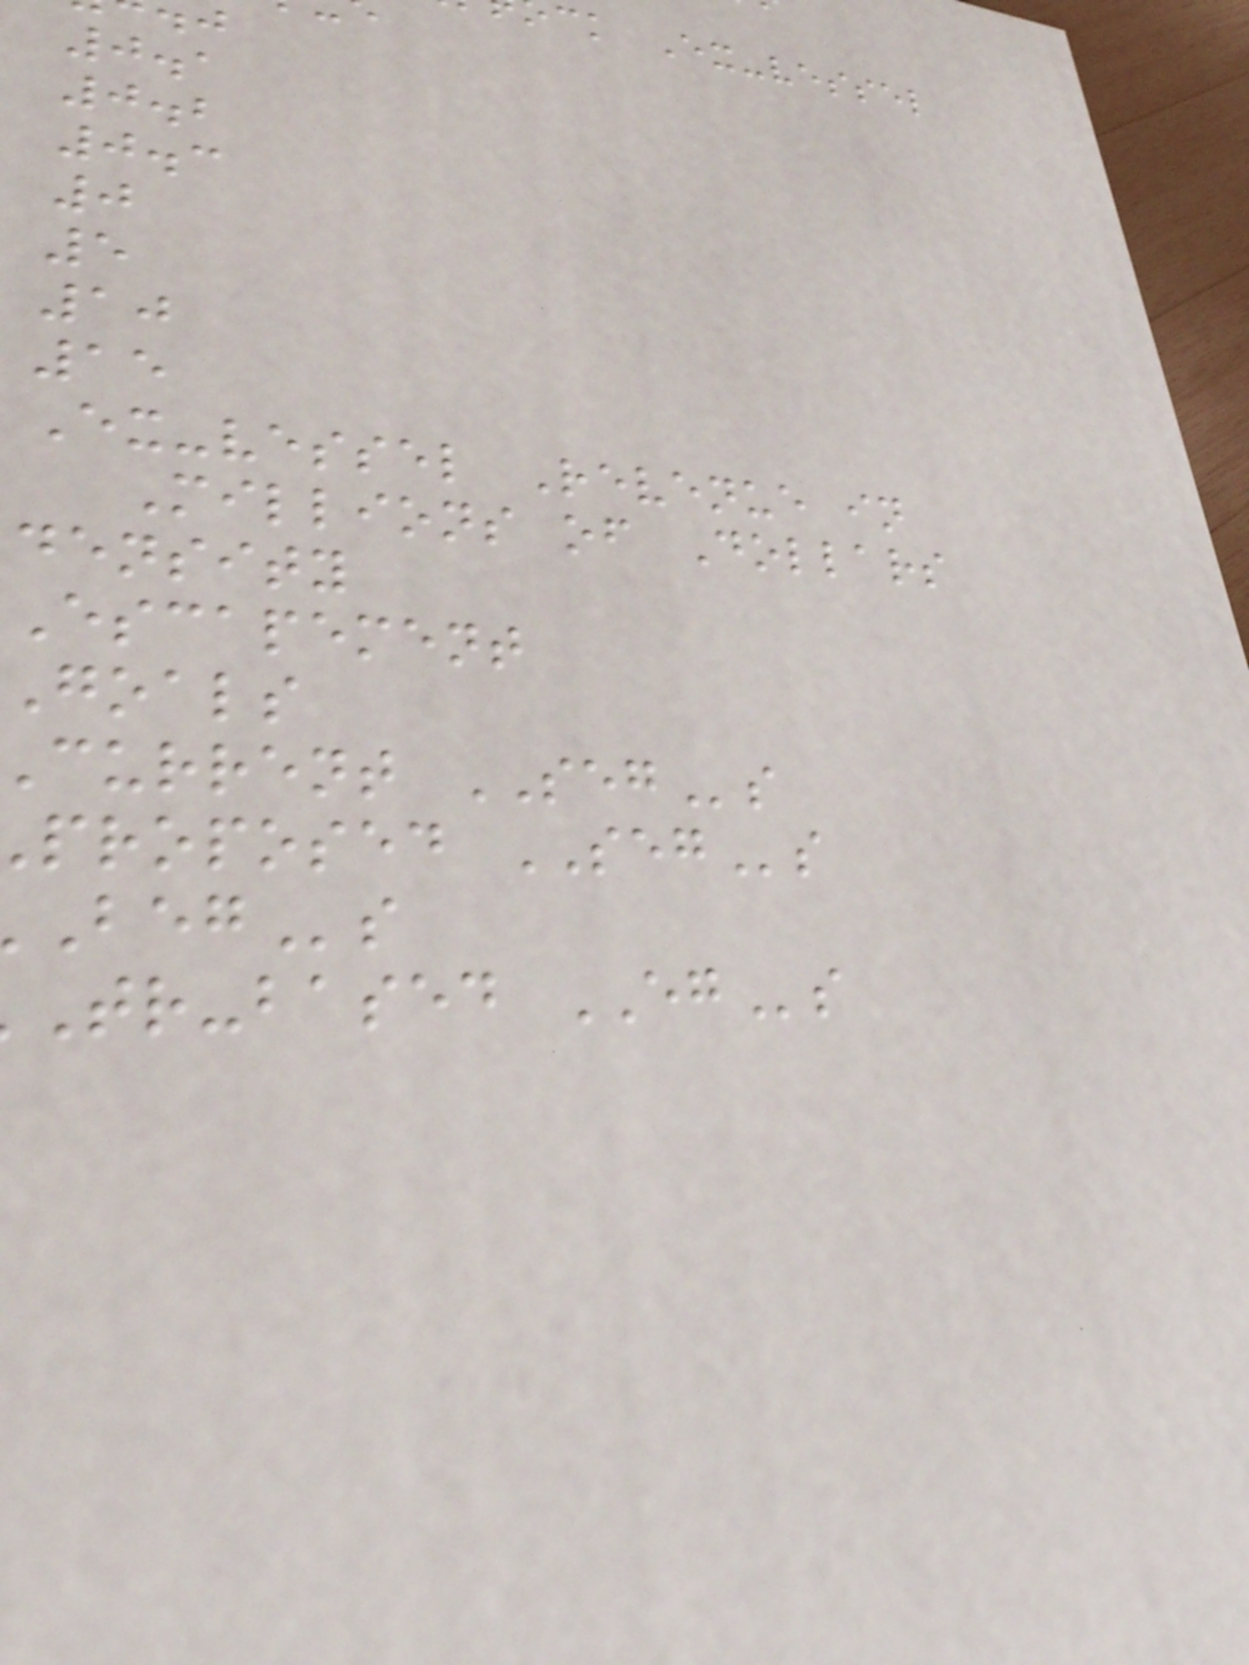ck Ex-vessel
0.1
0.2
0.3
0
5
10
15
Ex-vessel Revenue in
Millions of Dollars
density
Escapement
goals
current SEGs
proposed SEGs
tr-based EGs
